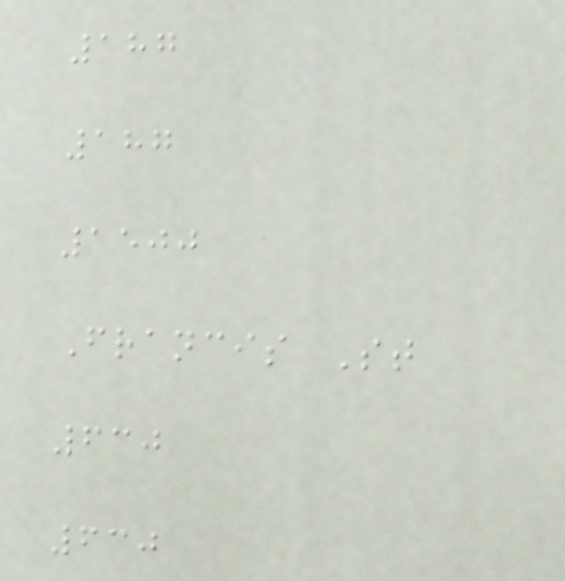187
187
1500
Francis St
630
630
